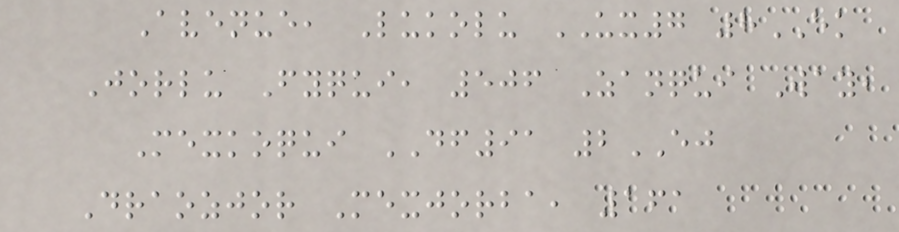Avenue, Lukolu UX7 8EK
Jorlu Fyqui, 506 Zanqui Way,
Mexkoqui DF91 2EJ
Draozjor Mexjorba, 161
